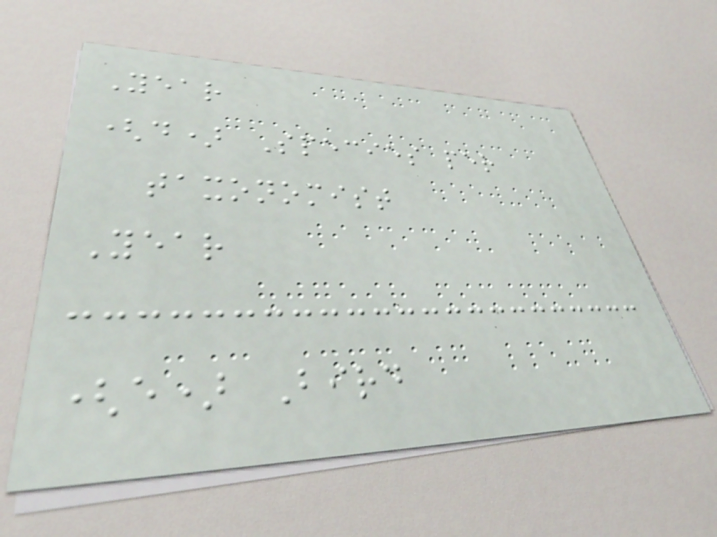Year
(d) Species per
taxonomist
Year
(e) Bird
